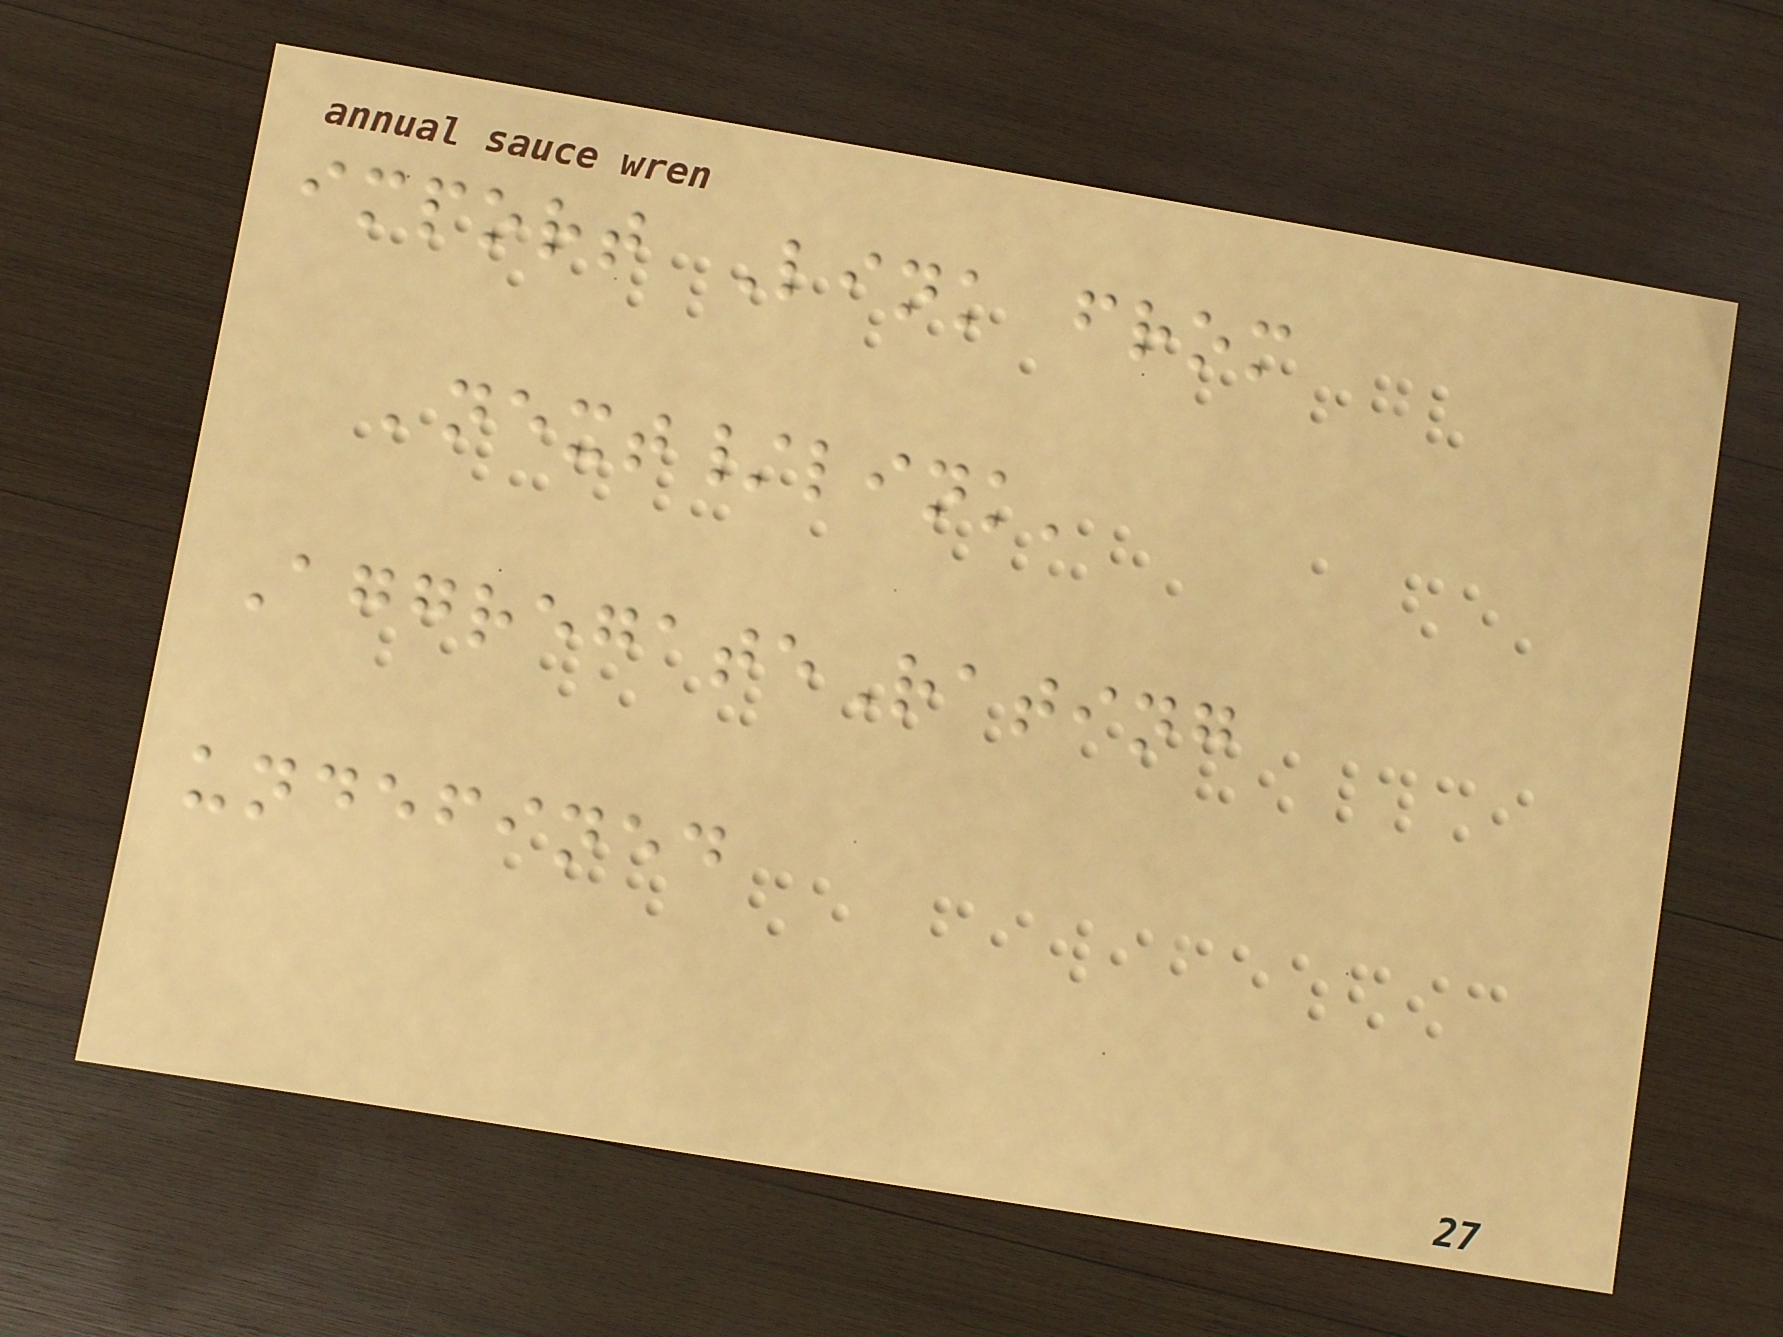import Link from
'next/link'
AggregateRating
undefined
